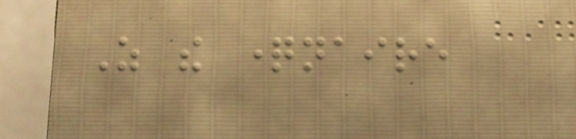As the questionnaire
